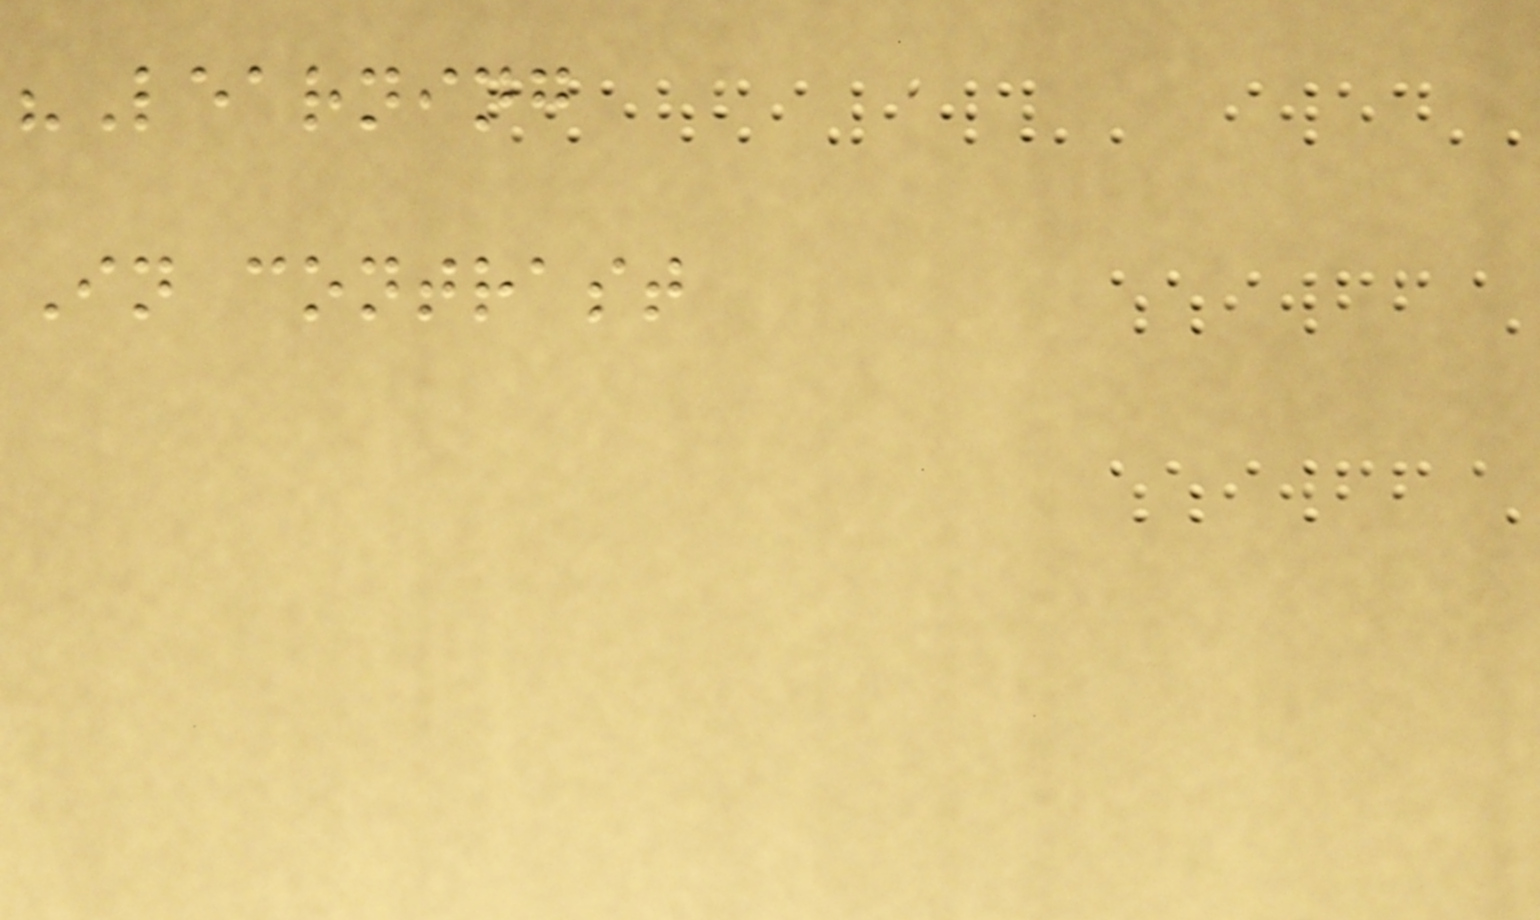"Learning
In contrast
